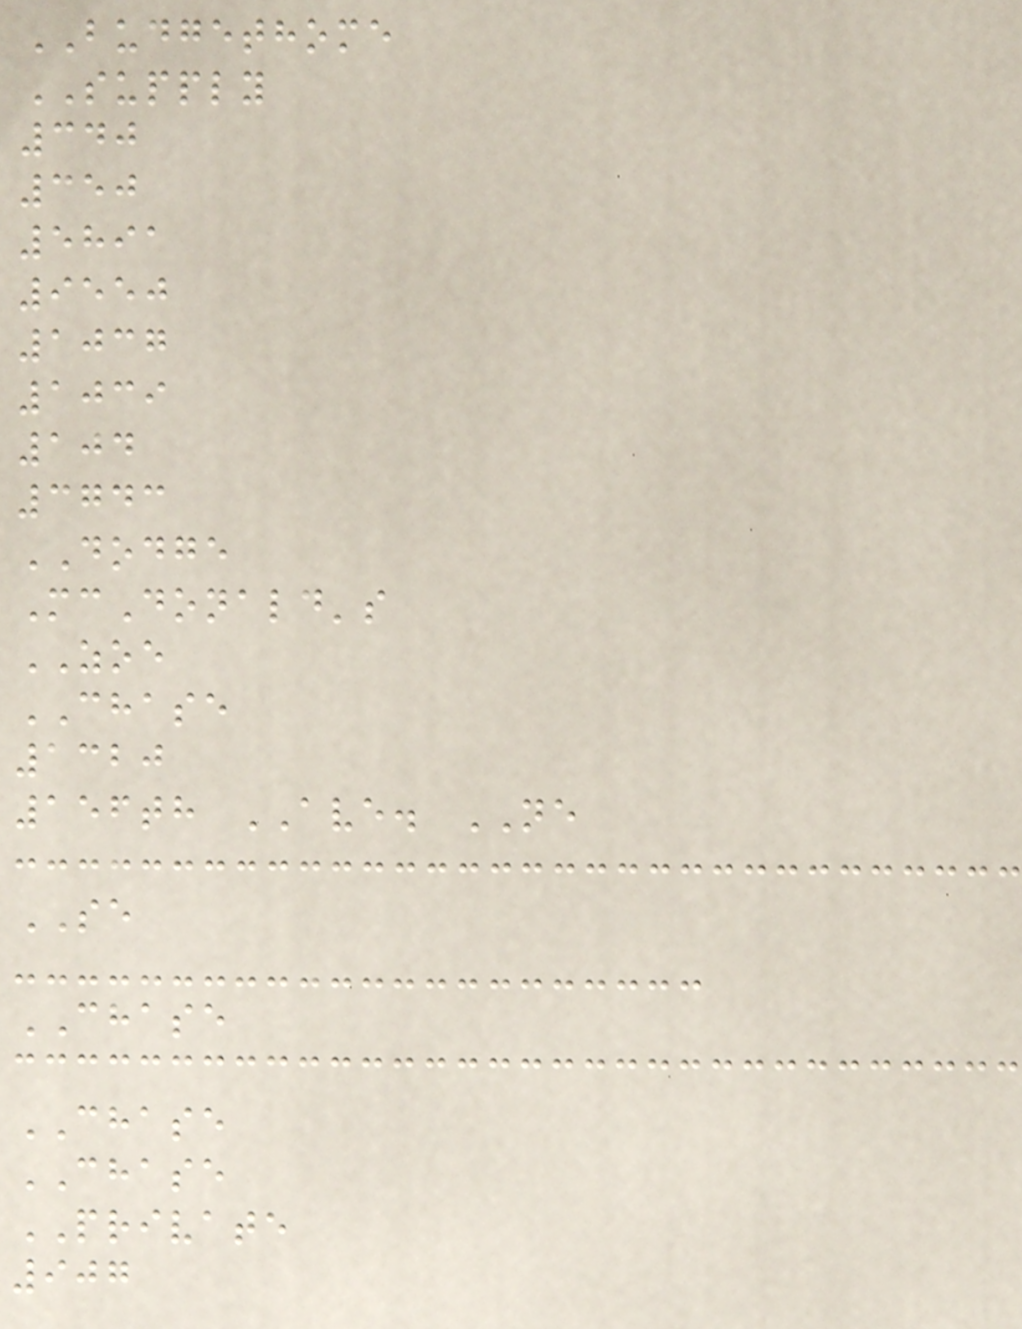BUDGETHOME
SUPPLY
340
350
5891
9550
1037
1039
104
3743
DODGE
McDonald's
ZOE
CHASE
1320
156th AVE. NE
SE
CHASE
CHASE
CHASE
PRIVATE
907
